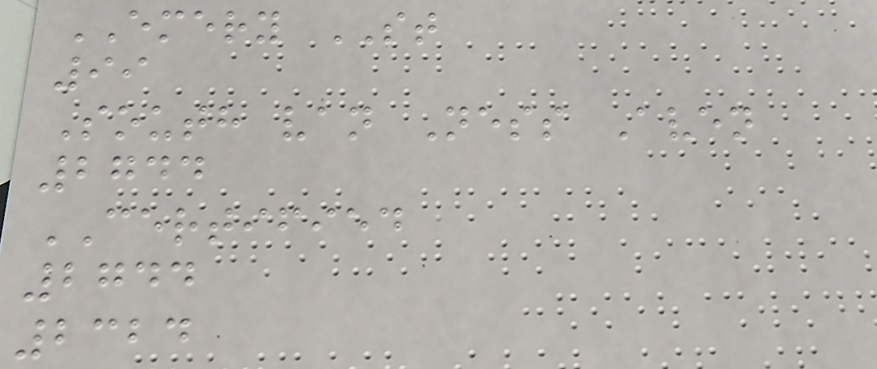EMERY ST
99
South van Ness Aven
2744
CERTIFIED
2744
2324
